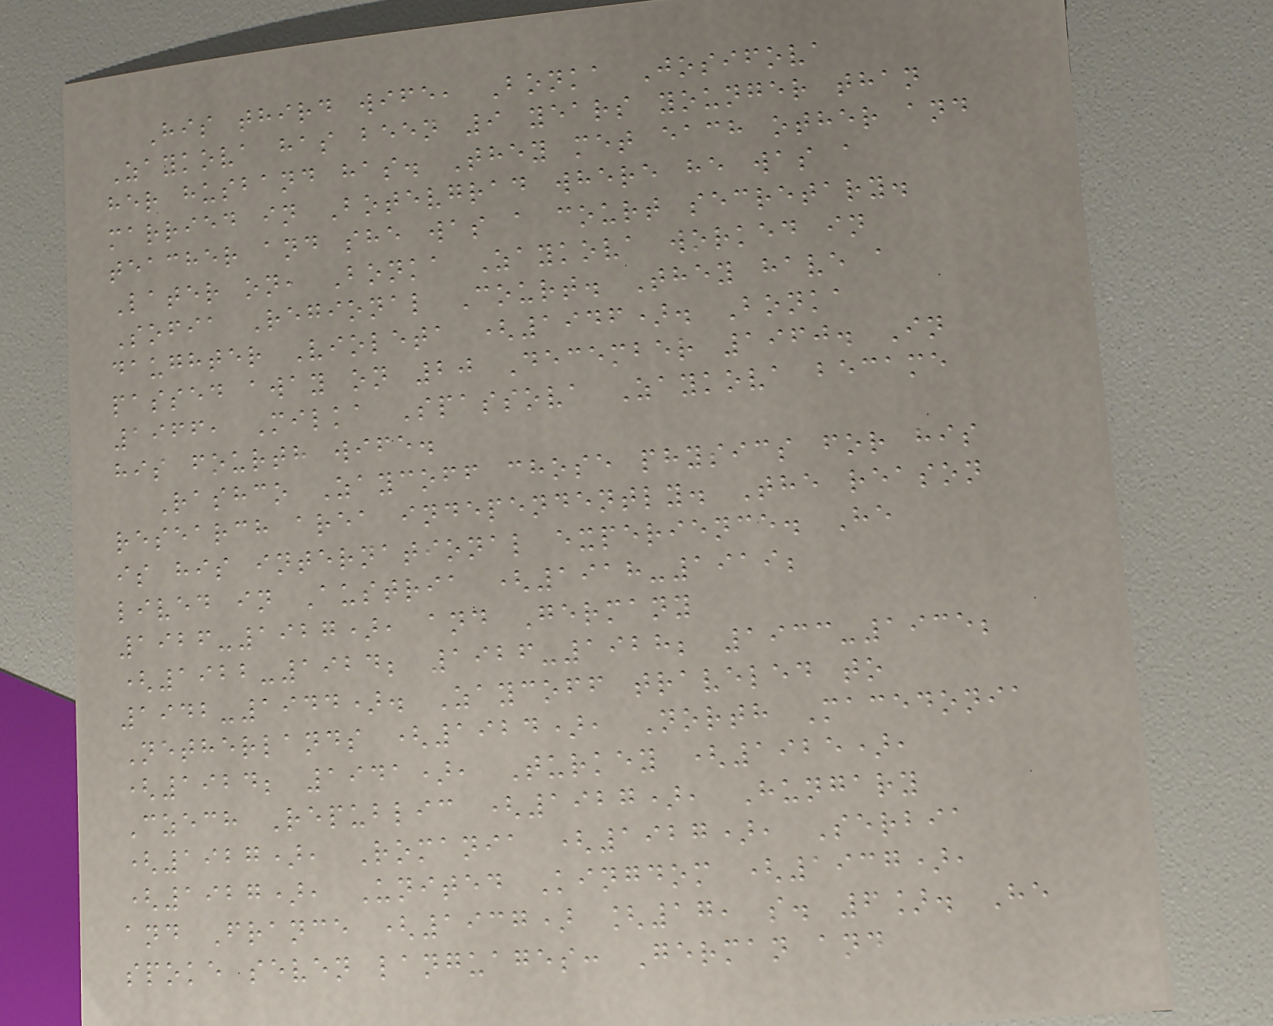His third wife, Bonka Josifova
Zaykova has been 9 years younger than
her husband has. They met each other and
married in Botevgrad where he was a
teacher and she was a court secretary.
Later on, Bonka Zaykova worked in
Sofia Regional Court. They have a
daughter Violeta (1946). Bonka
passed away on 20 December 1960. In
1966, Milka Spassova Zaykova became
his fourth wife.
Rashco Zaycoff chose physics for his
research area independently. The reason
is his international experience. He
lived in Austria (1918-1919;
1926-1927), and Germany
(1922-1924; 1926-1928; 1933-1935;
1942-1944). Zaycoff traveled to
Netherlands (1924), North Macedonia
(1924; 1941), Turkey (1925),
Czech Republic (1927), Hungary
(1927), Romania (1927), Serbia
(1927), United Kingdom (1937),
and France (1937) [17, s. 6]. He
spoke seven languages: German and
